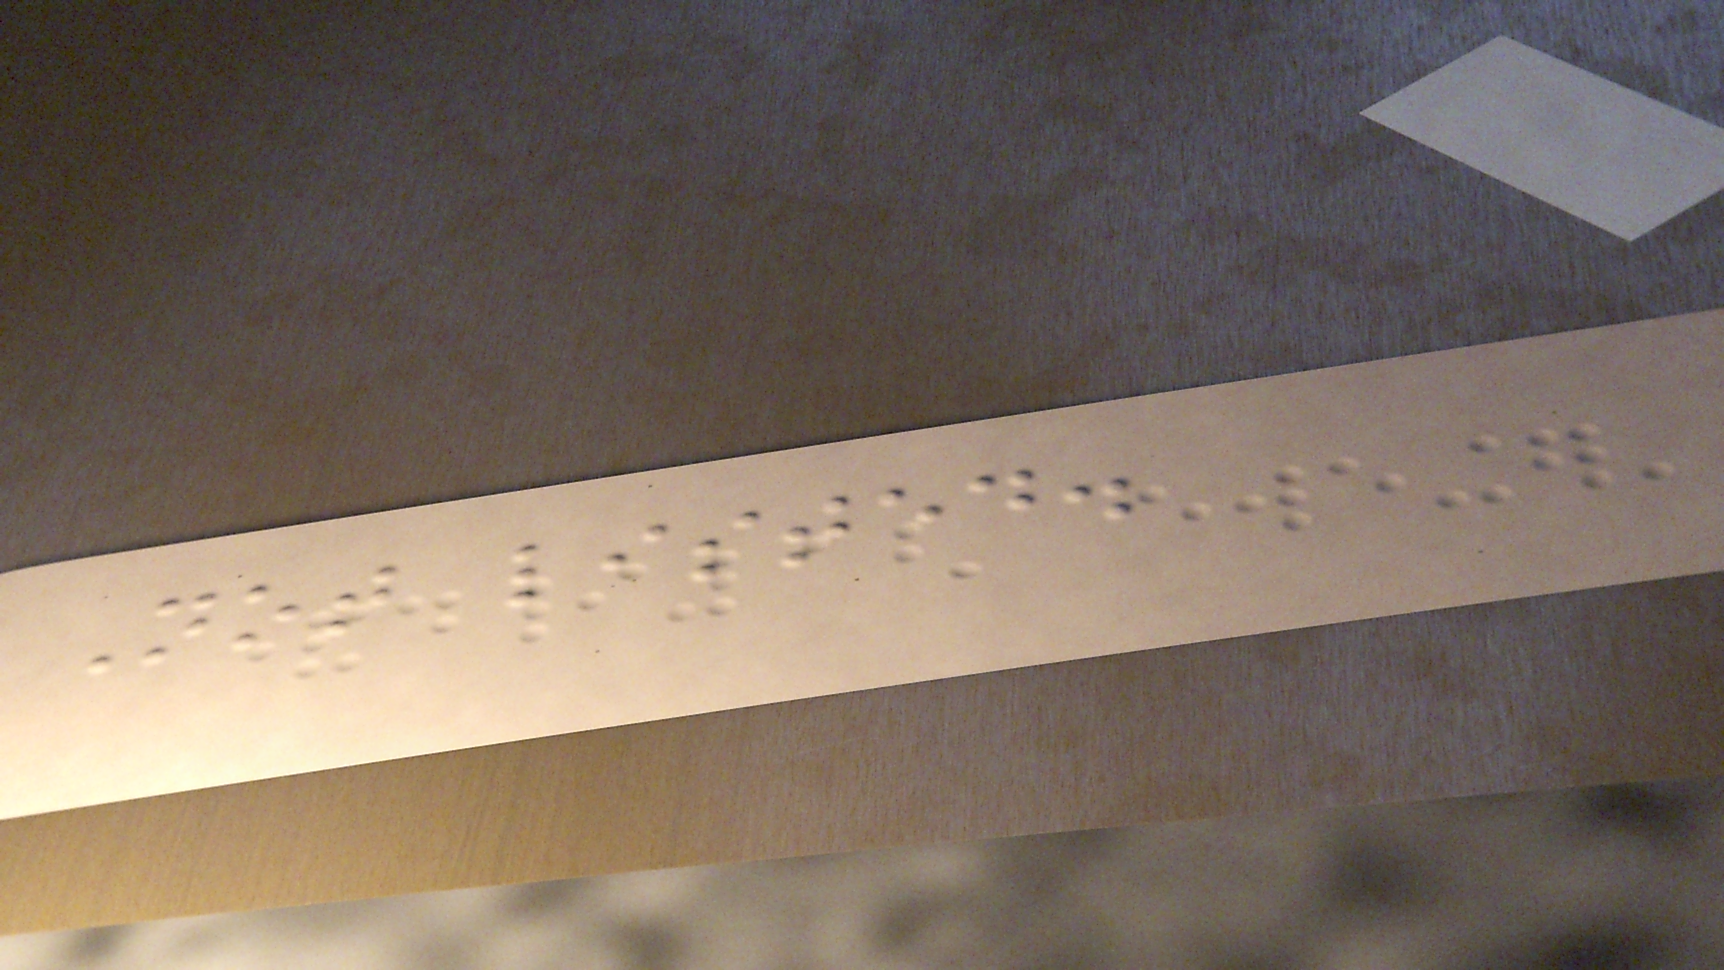Not listed.
